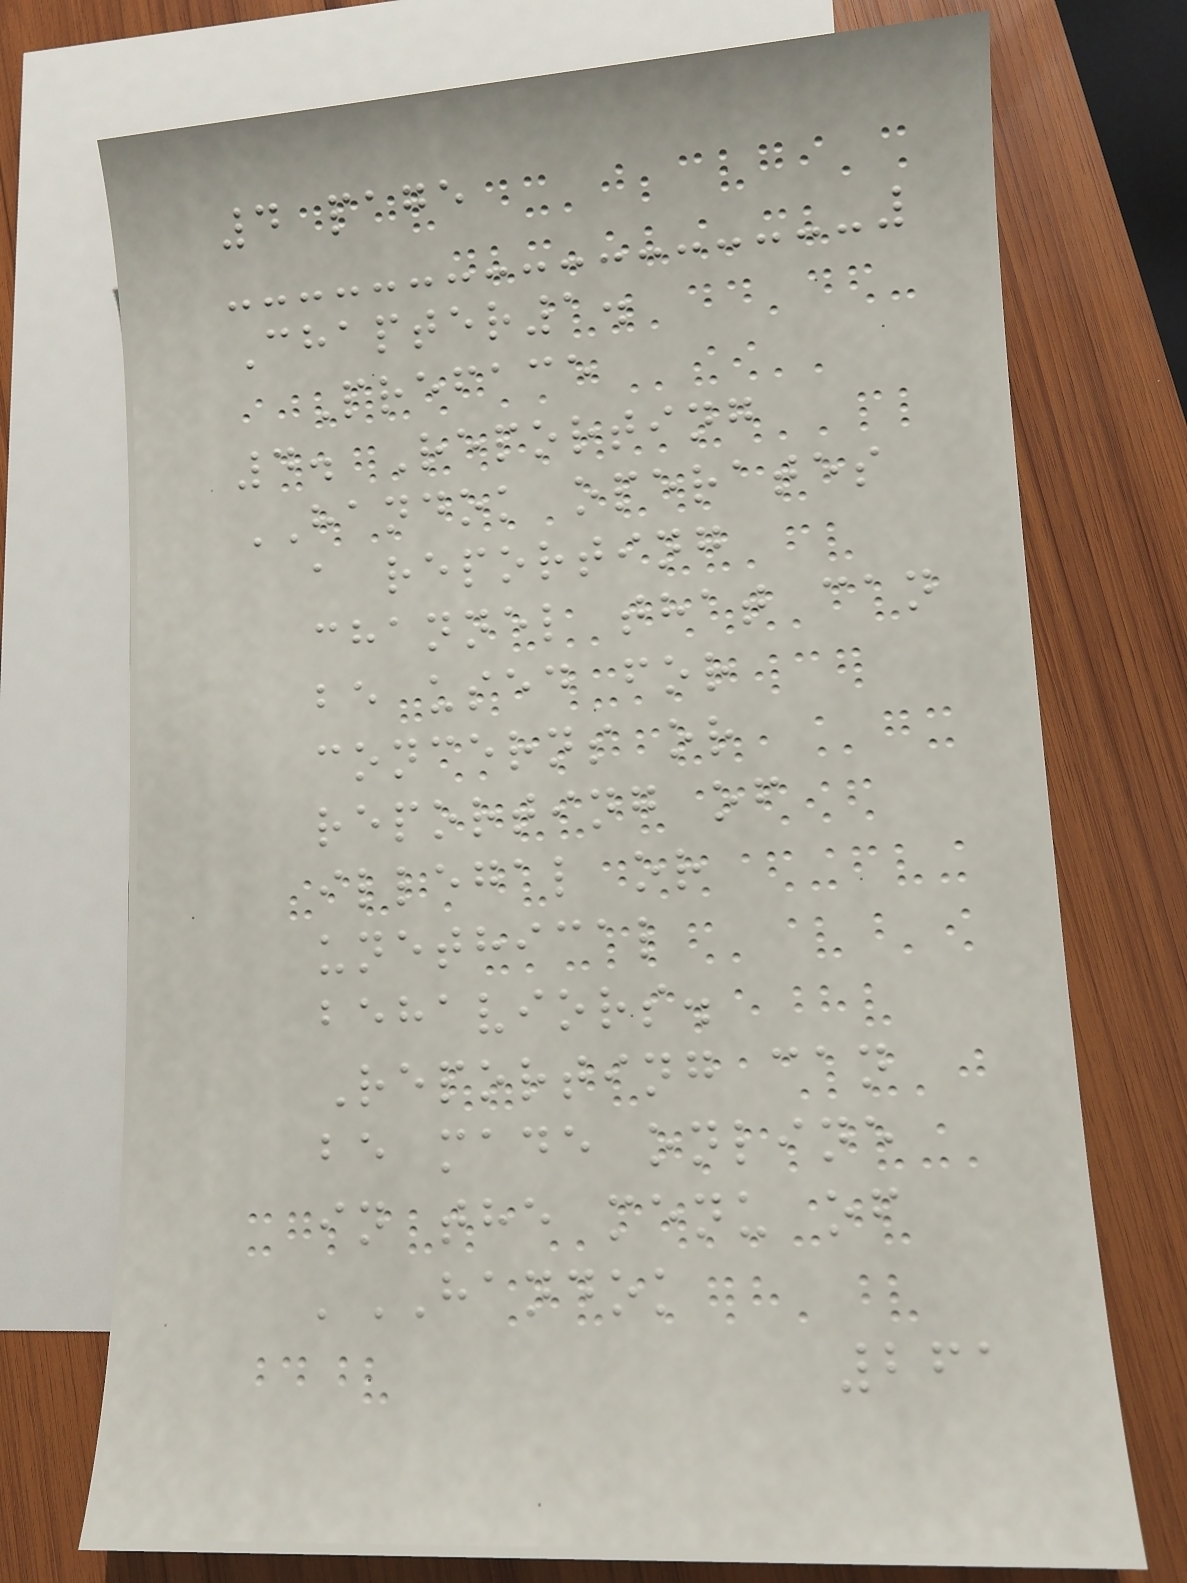4 page
Chapter1.
Preface
4. Reporting
HANDOK operates
a reporting
channel that can
be used for
concerns or
reporting of
illegal or
unethical
behaviors.
Reporting can
be made online
in the menu of
'HANDOK
261
